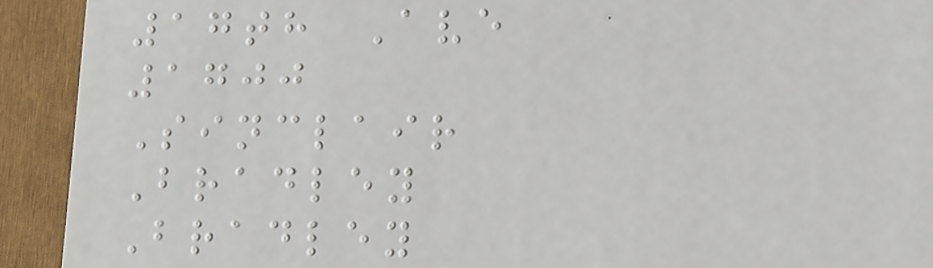17th Ave
1700
Sinclair
Bradley
Bradley
